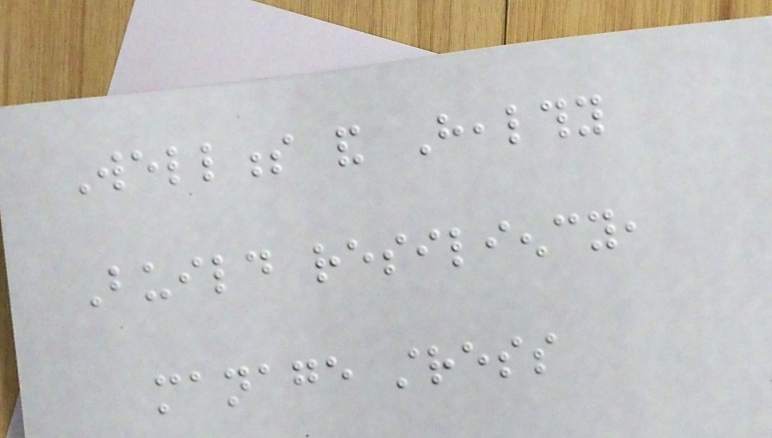Wellness and Healthy
Build resiliency,
manage stress
